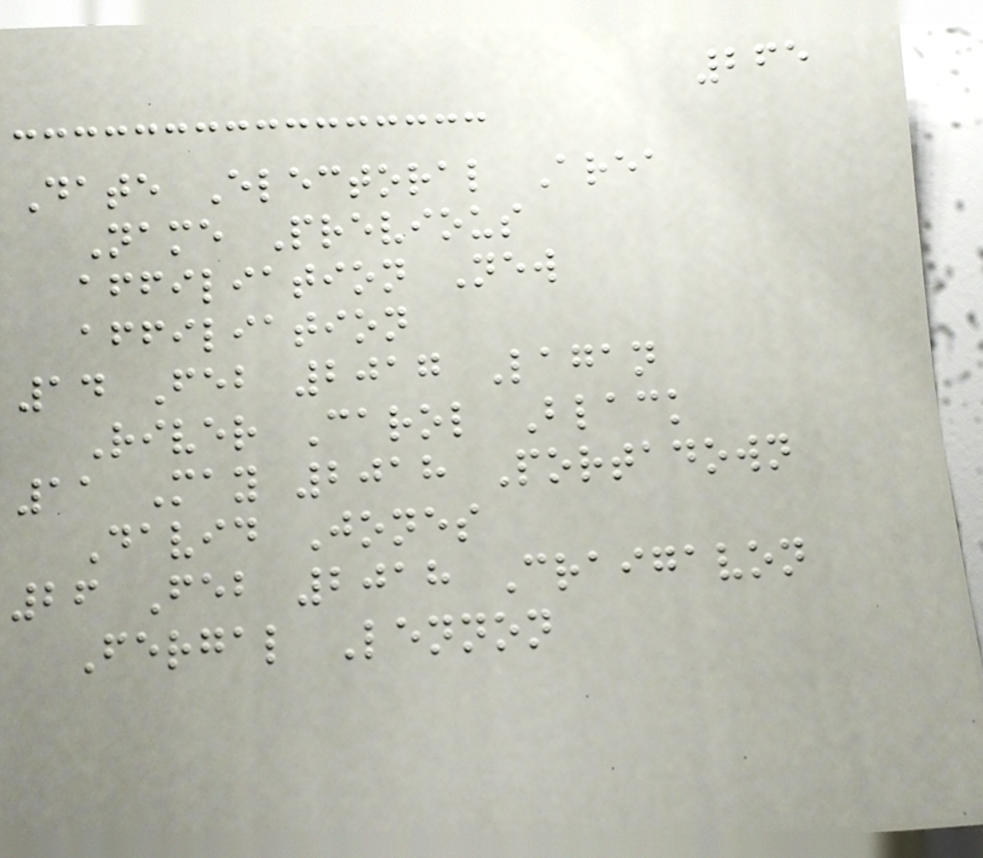265
Date Electoral Area
Name Previous
affiliation New
affiliation
14 Feb 2017 Lagan
River Carol Black
11 May 2018 Portadown
David Jones
26 Feb 2018 Craigavon
Fergal Lennon
